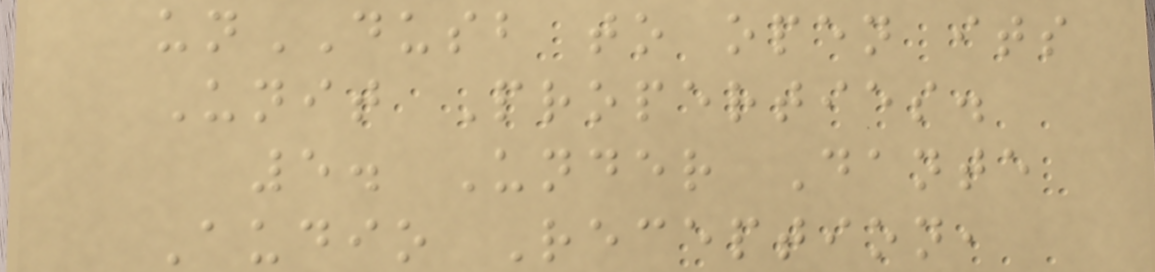unDUSB to open its
Unit Properties.
5. Under Dante
Audio Reception,
